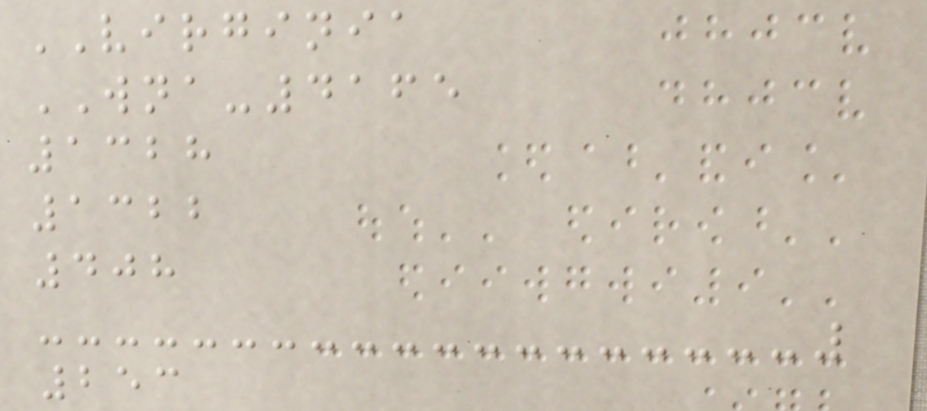VIRGINIA
WNA-4165
1328
1322
408
253
